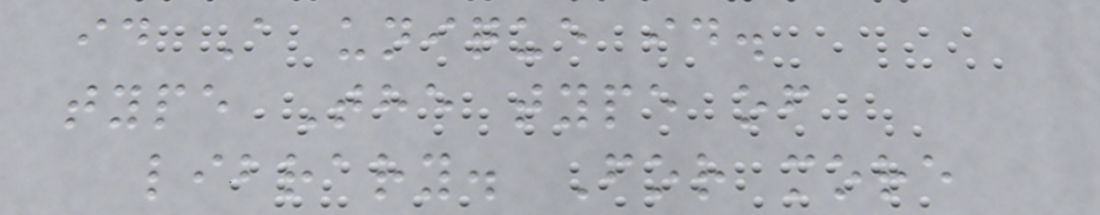id A unique id.
type The type of
library. For more
